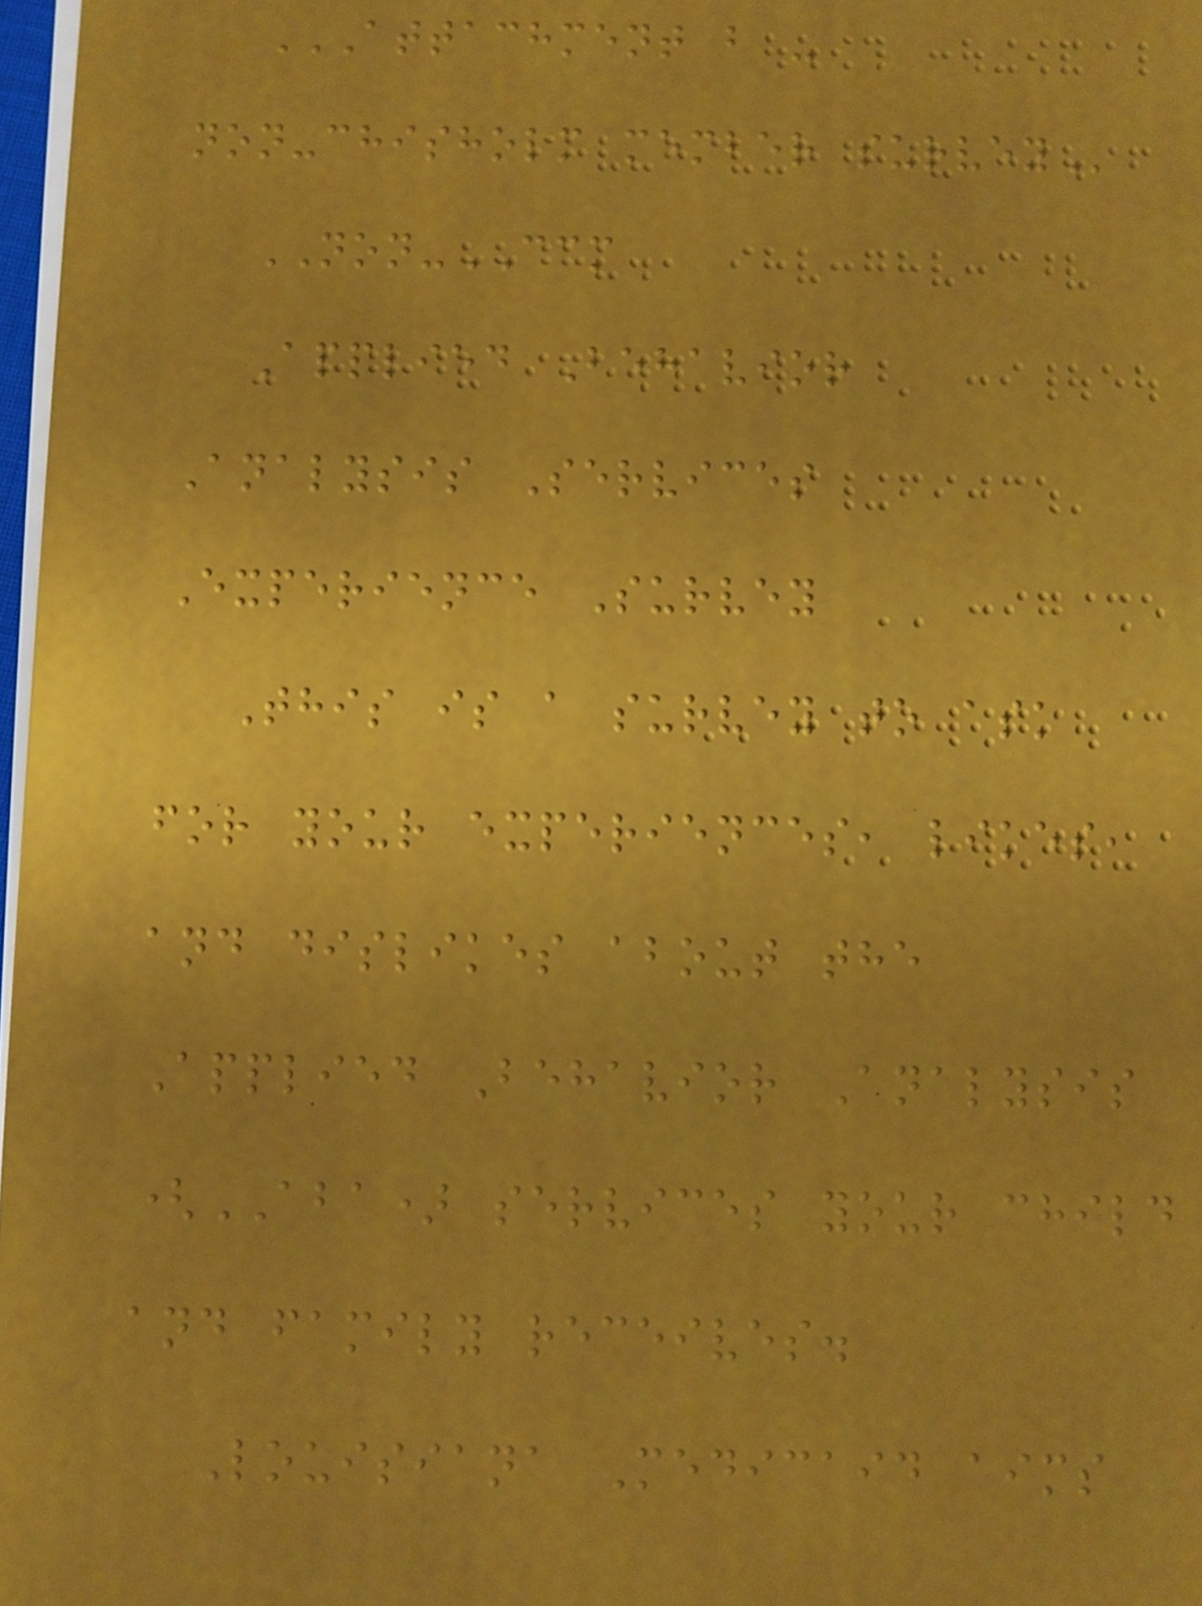ATTACHMENT B -
NON-CHISHOLM MEMBER SURVEY
NON-CCM
Applied Behavior
Analysis Services
Experience Survey
This is a survey to ask
for your experiences, likes,
and dislikes about the
Applied Behavior Analysis
(ABA) services your child
and family receives.
Louisiana Medicaid aims
